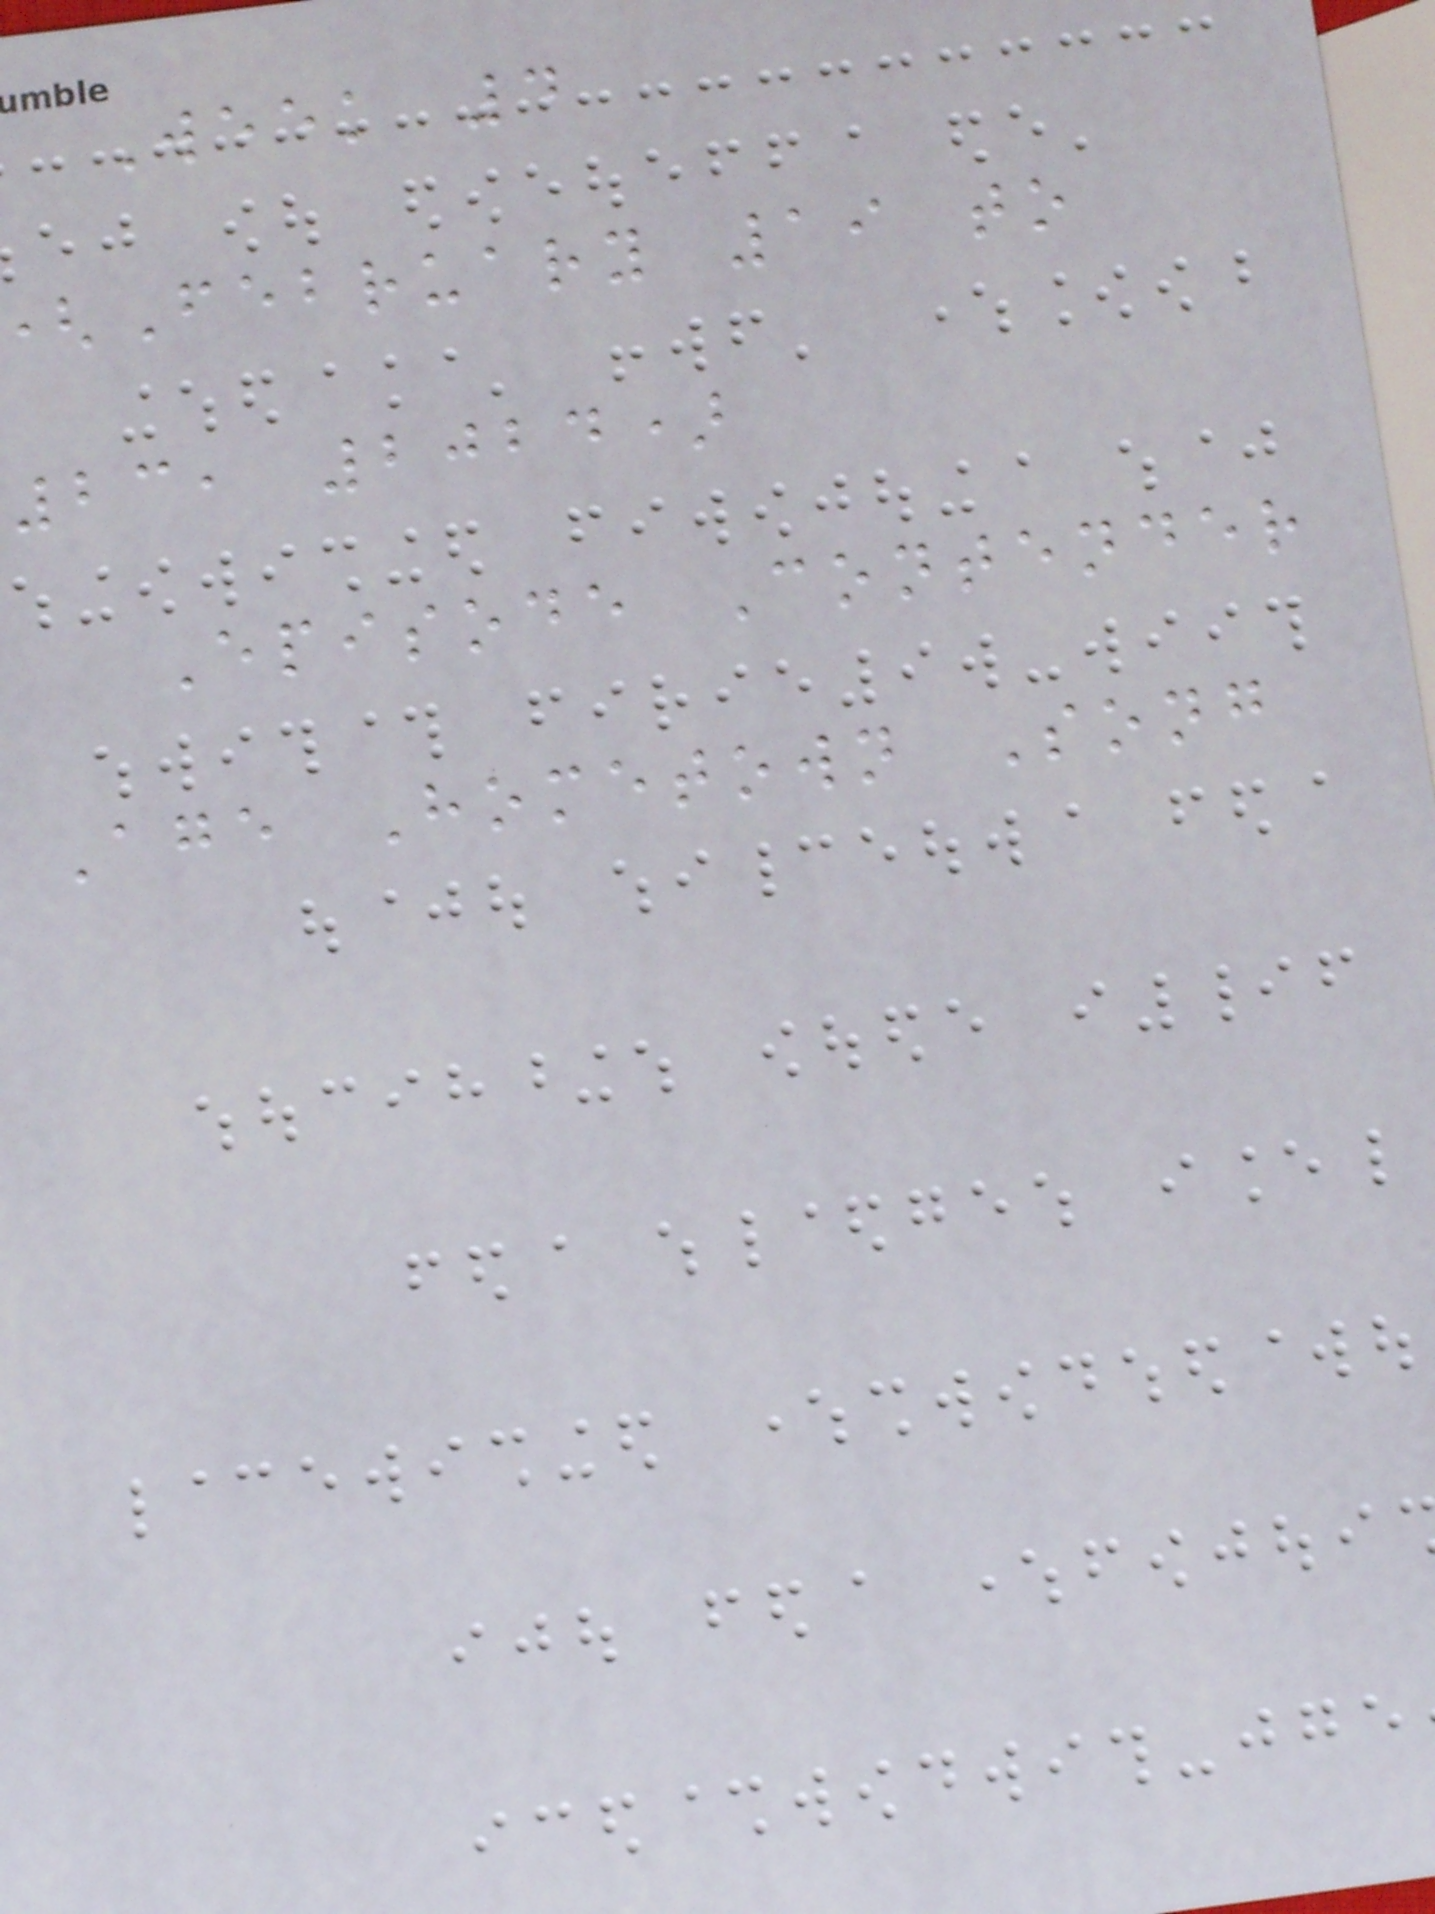Week 4
February 19 to
23, 2024)
Episode Contender
Age Hometown Song
